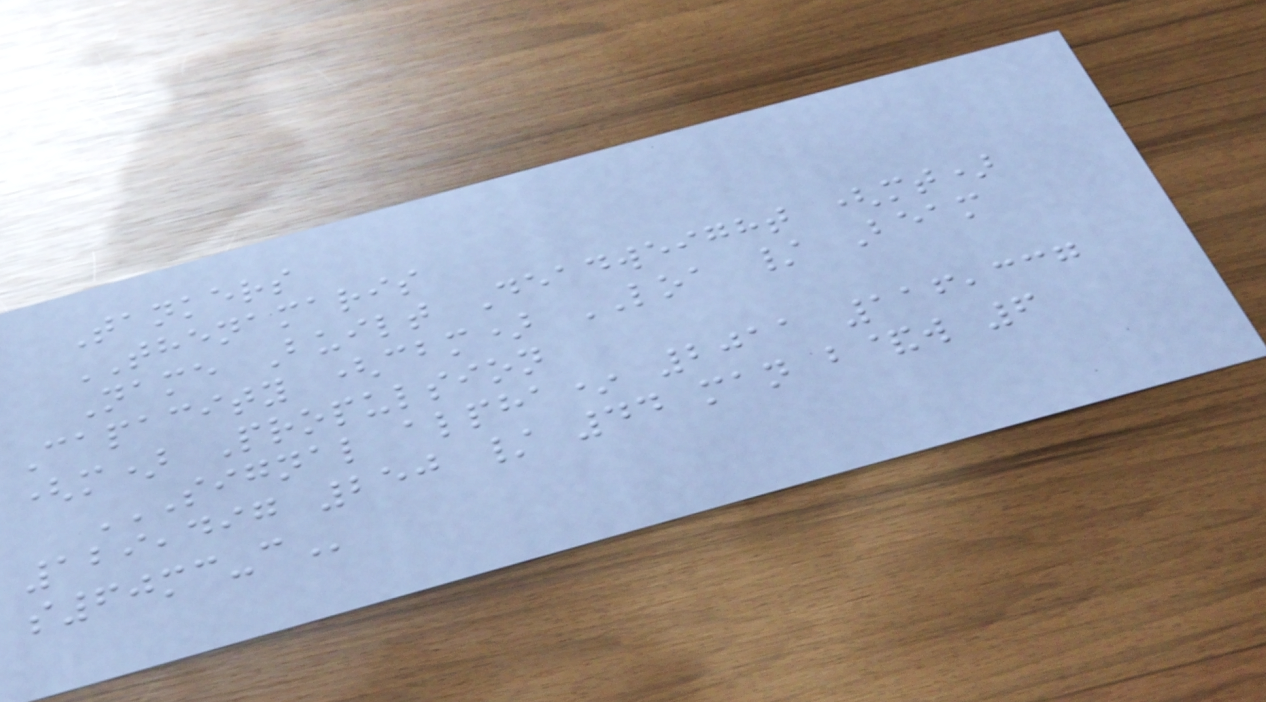Tankers
THENAMARIS
Name Built Deadweight (mt)
Capacity (cbm) LOA / Beam
(m) Propulsion
SIGNAL ALPHA* 2011 116,337
129,497 250 / 44 MAN B&W 6
S60MC-C
